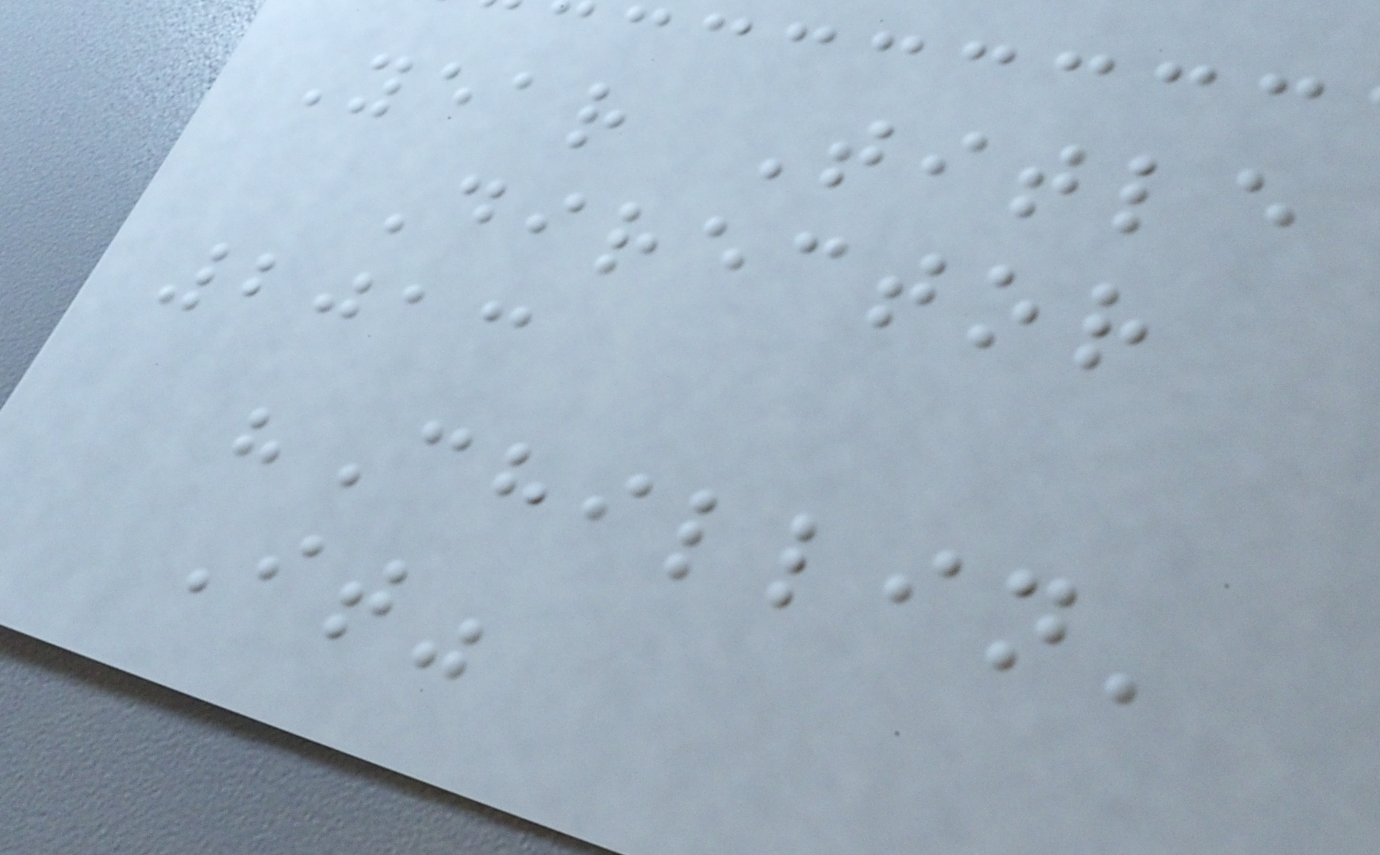Year Title
Director
2013
"Chillin'
It"
